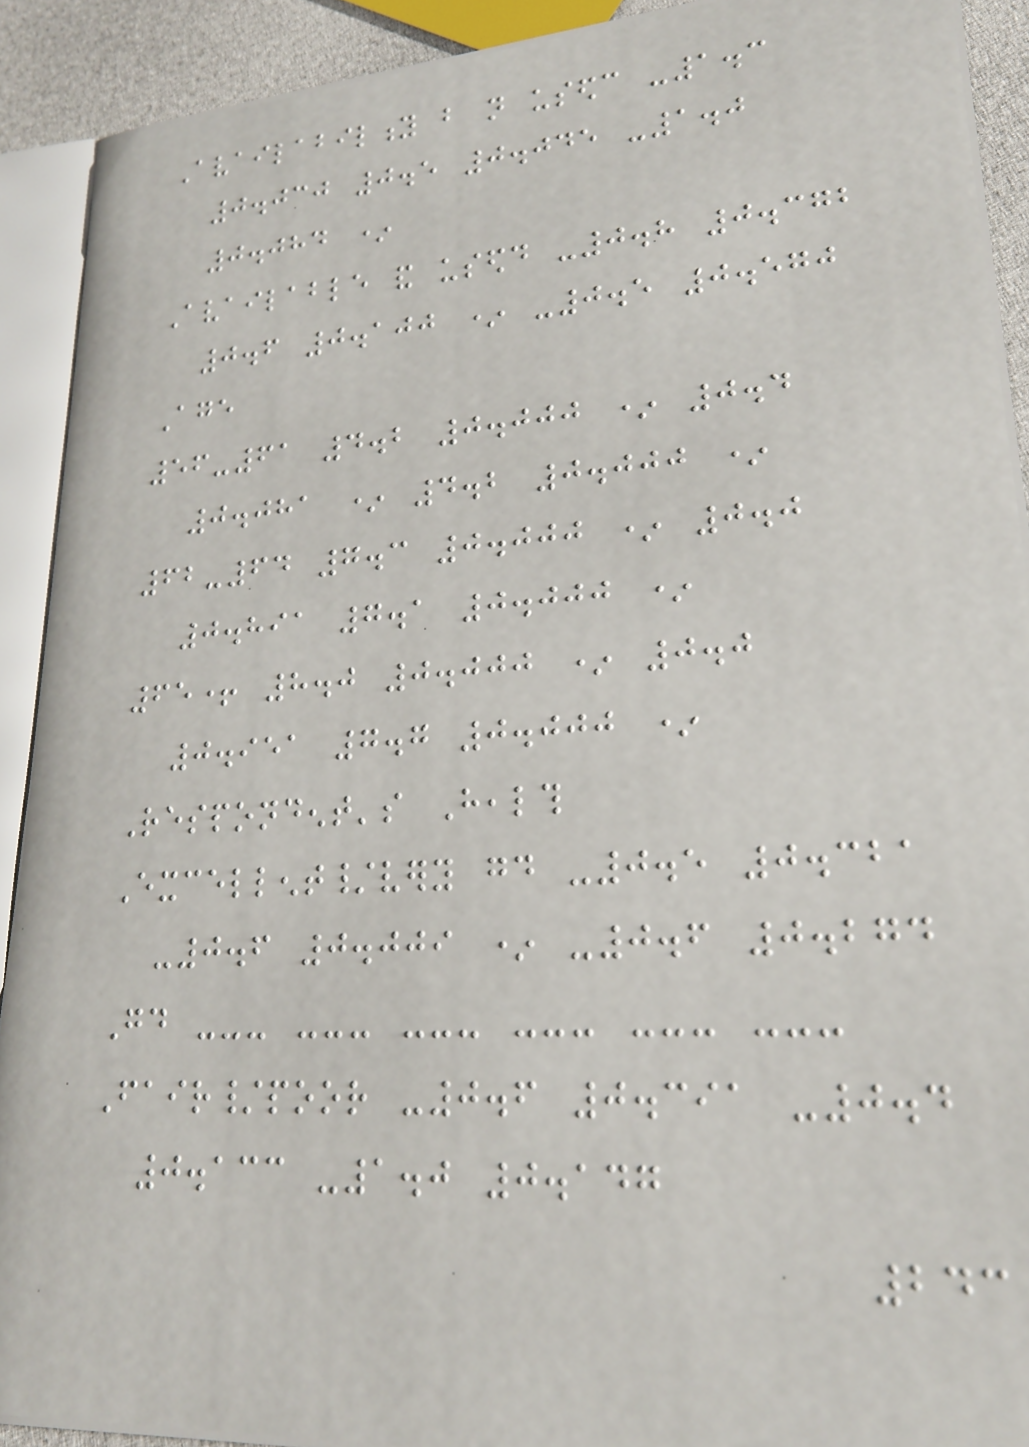Availability but not usedc -1.3
0.030 0.5 0.045 -1.0
0.084 *
Available and usedd -0.8 0.372
0.6 0.100 * -0.5 0.570
Age
56-61 4.2 0.000 * 0.4
0.081 * 4.2 0.000 *
62-64 7.3 0.000 * 0.0
0.891 7.1 0.000 *
65+ 8.0 0.000 * 0.0
0.951 7.7 0.000 *
Respondent's Health
Excellent/very good -0.5 0.321
-0.6 0.009 * -0.6 0.274
Good --- --- --- --- --- ---
Fair/poor -0.6 0.391 -0.4
0.133 -1.0 0.147
243
